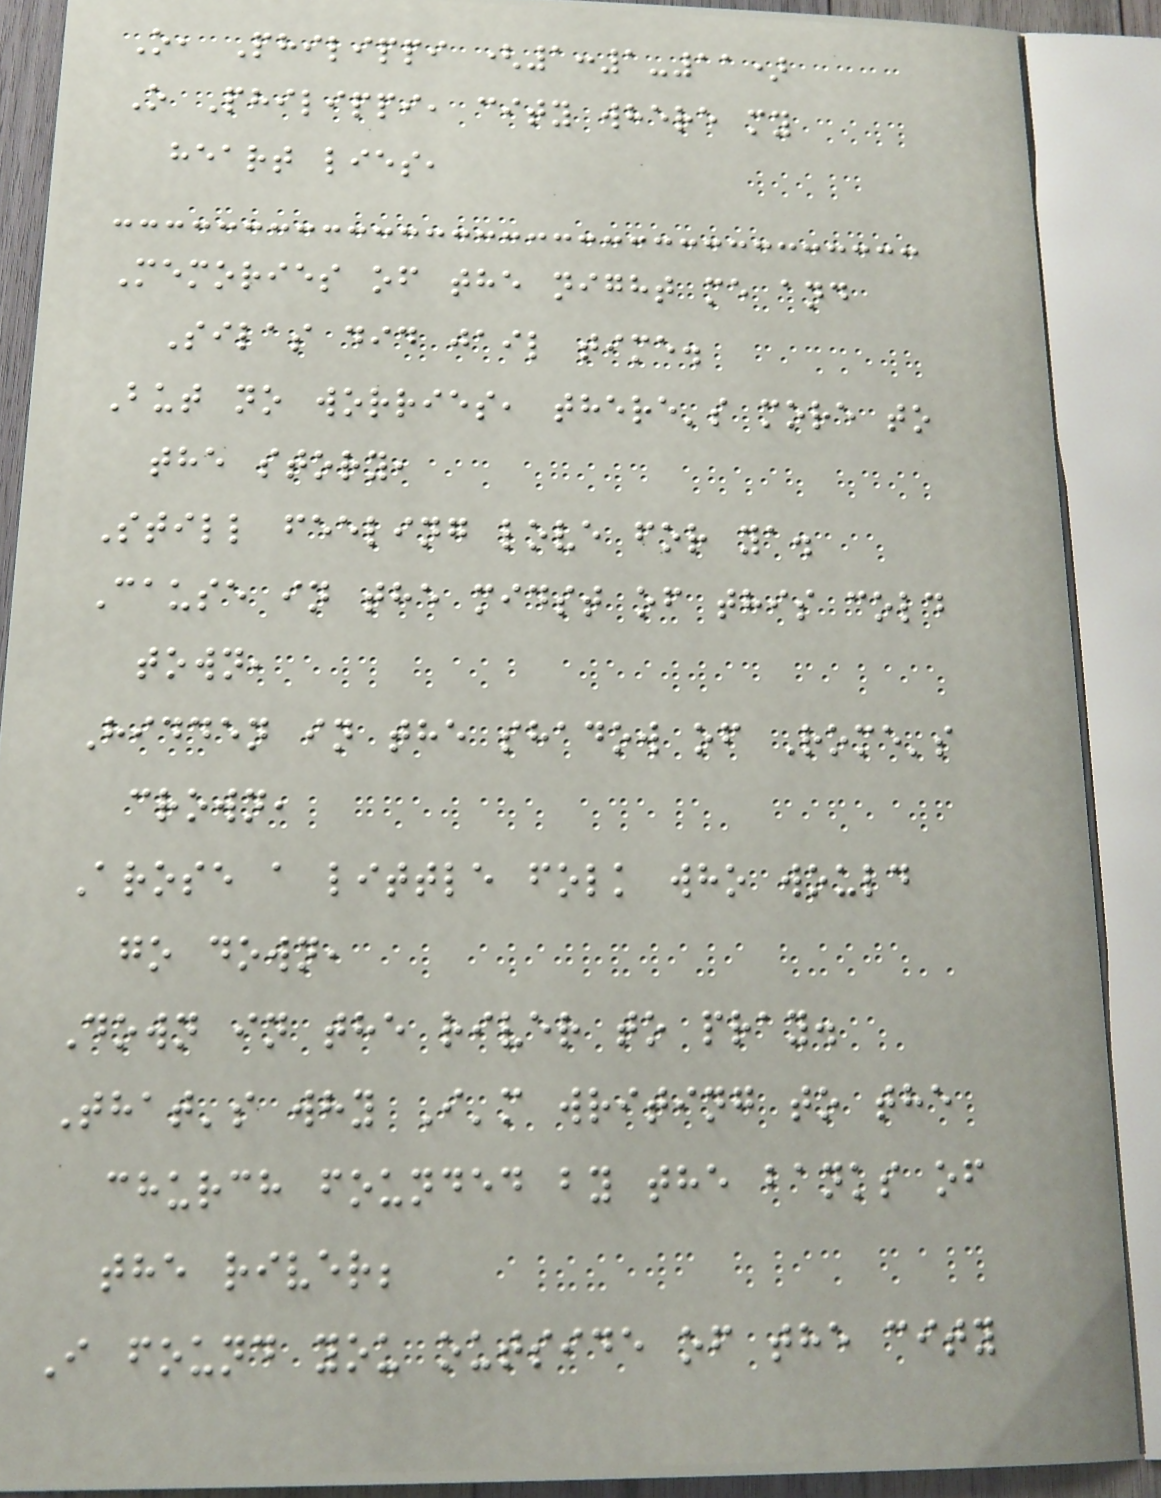O, Philippi (1:1-11)
O Philippi, city where my
heart lies,
Memories of the night me and
Silas did jail time.
But no worries, there's more to
the story,
Still feeling love for ya.
Cause in the midst of this cold
town,
Hidden in the shadow of Rome's
crown,
Arose a little folk who would
go down,
Down in the river to pray.
That's why I'm writing to the
church founded by the banks of
the river;
I found you outside of the city
